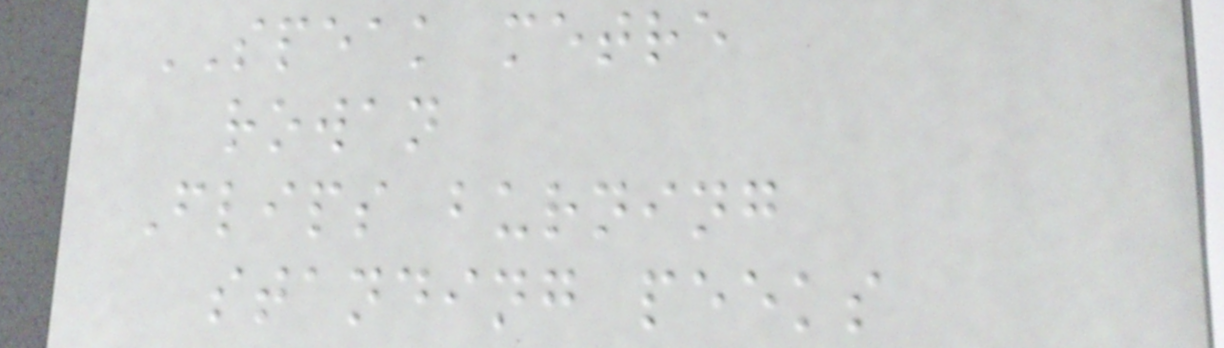SPEAK metre
rowan
Flips burning
standing peeks
